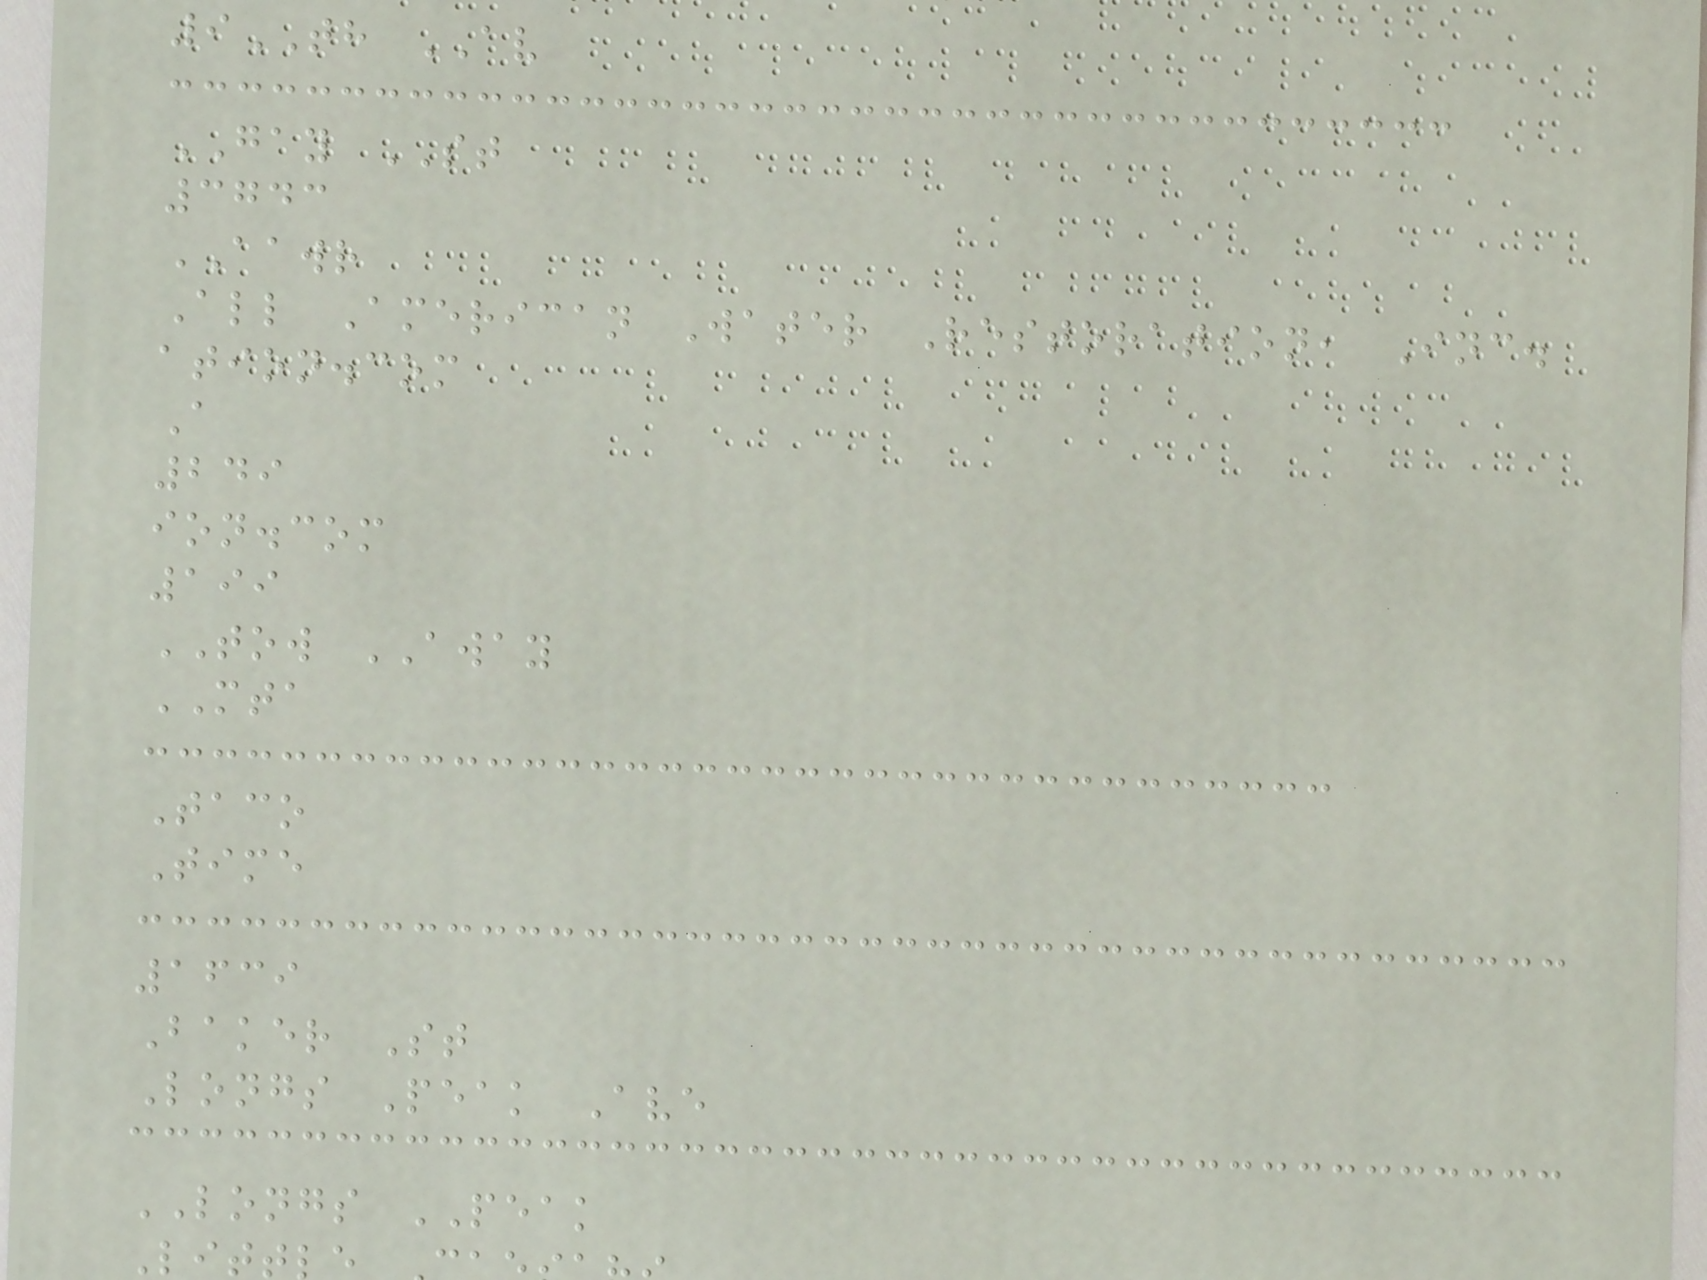9TH AV
GAY ST
3743
AAWR
All American Water Restoration, Inc.
ation.com
A
249
ion.com
199
TOW AWAY
MTA
Taco
Time
1639
Baker St
Longs Peak Ave
LONGS PEAK
Litt
